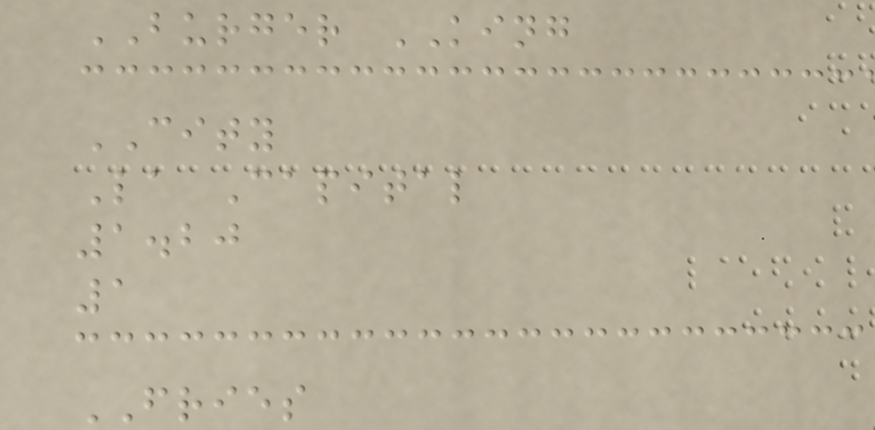BURGER KING
CITY
La Capital
1.20
1
FRIES
